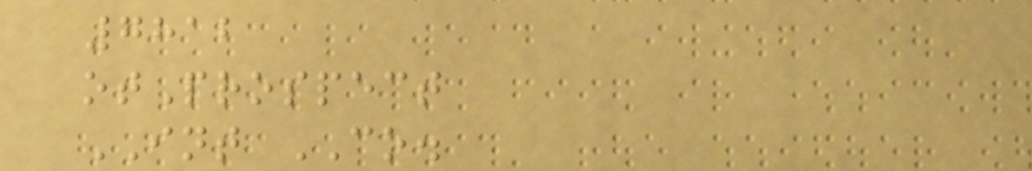7812
otProspect
INT CO.
